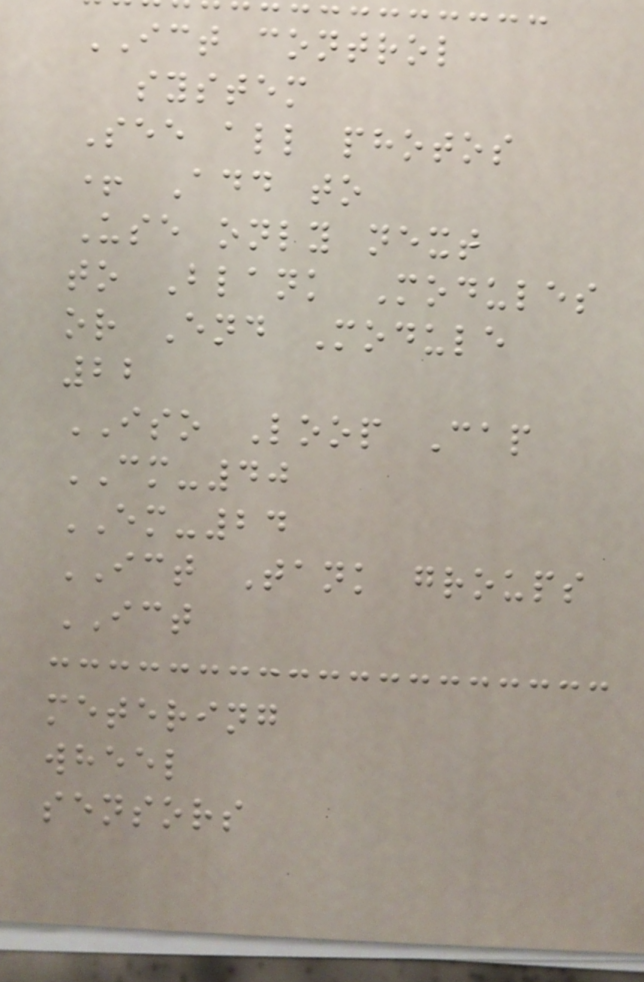ICT control
system
See all photos
+ Add to
Use only next
to Blank Modules
or End Module
22
ISO Loop Cap
CM-40
EM-24
ICT Tank groups
ICT
metering
wheel
sensors
